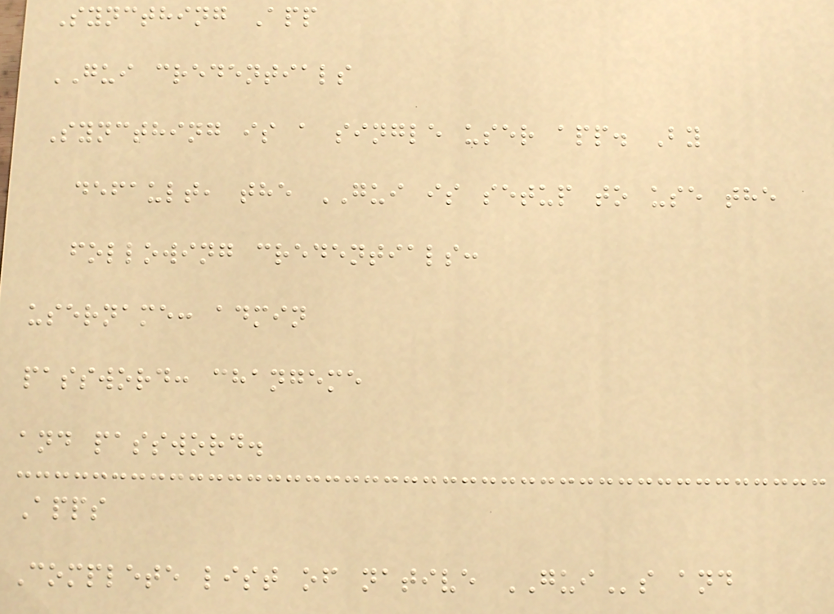Syncthing App
GUI credentials
Syncthing is a single user app. By
default, the GUI is setup to use the
following credentials:
username: admin
password: changeme
and password.
Apps
Complete list of native GUIs and
